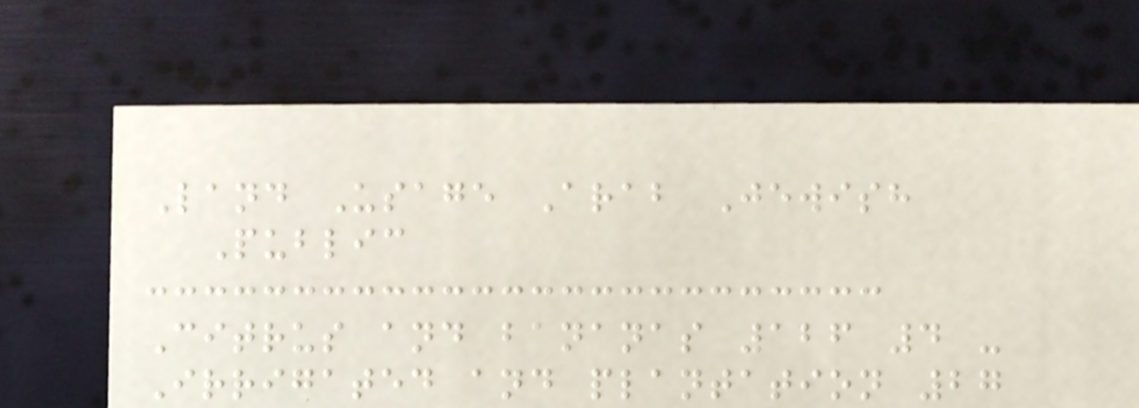Land Usage Arab Jewish
Public
Citrus and bananas 126 4 -
Irrigated and plantation 27
